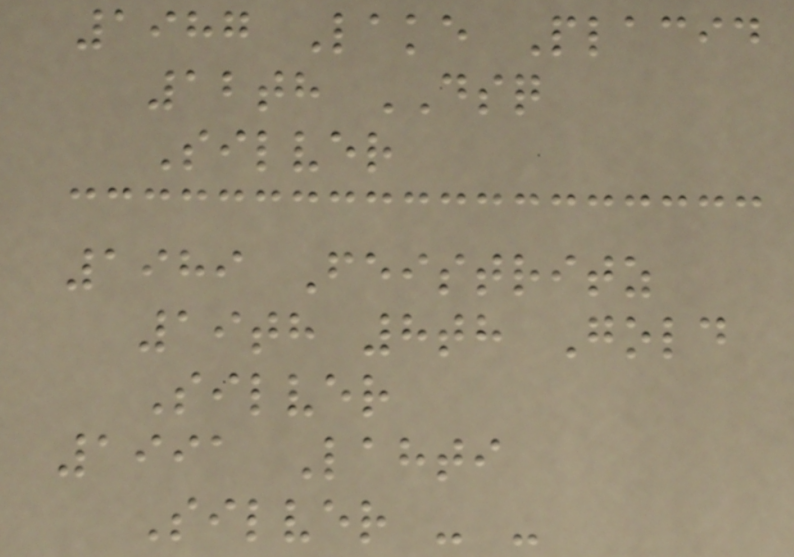1987 Lake Placid
12th DSQ
Silver
1989 Feistritz
19th 8th Gold
Silver
1991 Lahti
Silver - -
